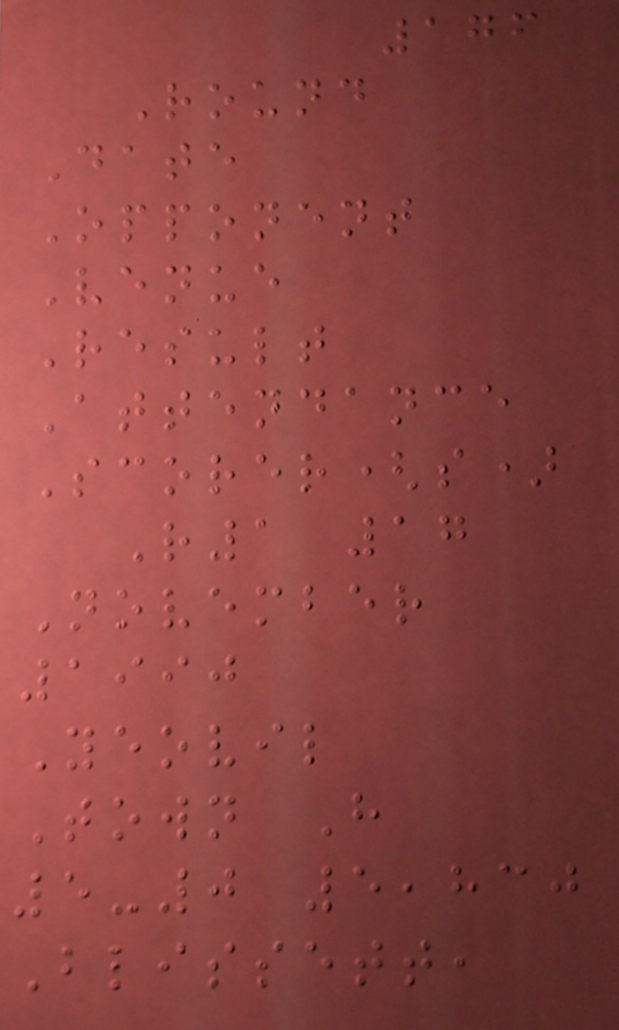176
Round
Date
Opponent
Venue
Result
Attendance
Scorer(s)
R1 17
November
1990
Yeovil
Town H
5-0 5,830
Blissett,
